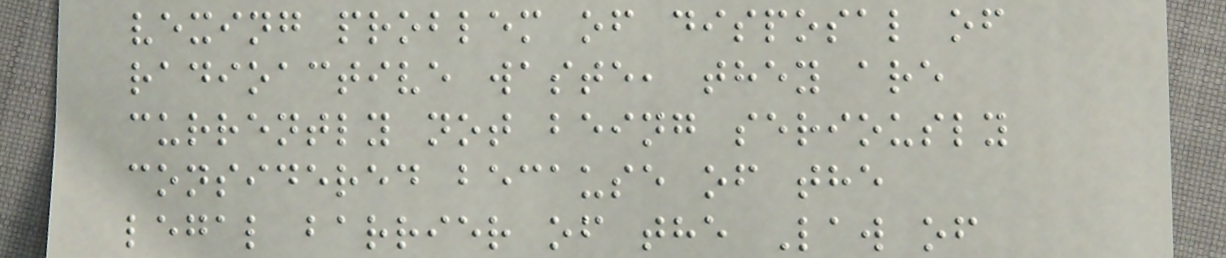vexing problem of disposal of
radioactive waste, they are
currently not being seriously
considered because of the
legal barrier of the Law of
